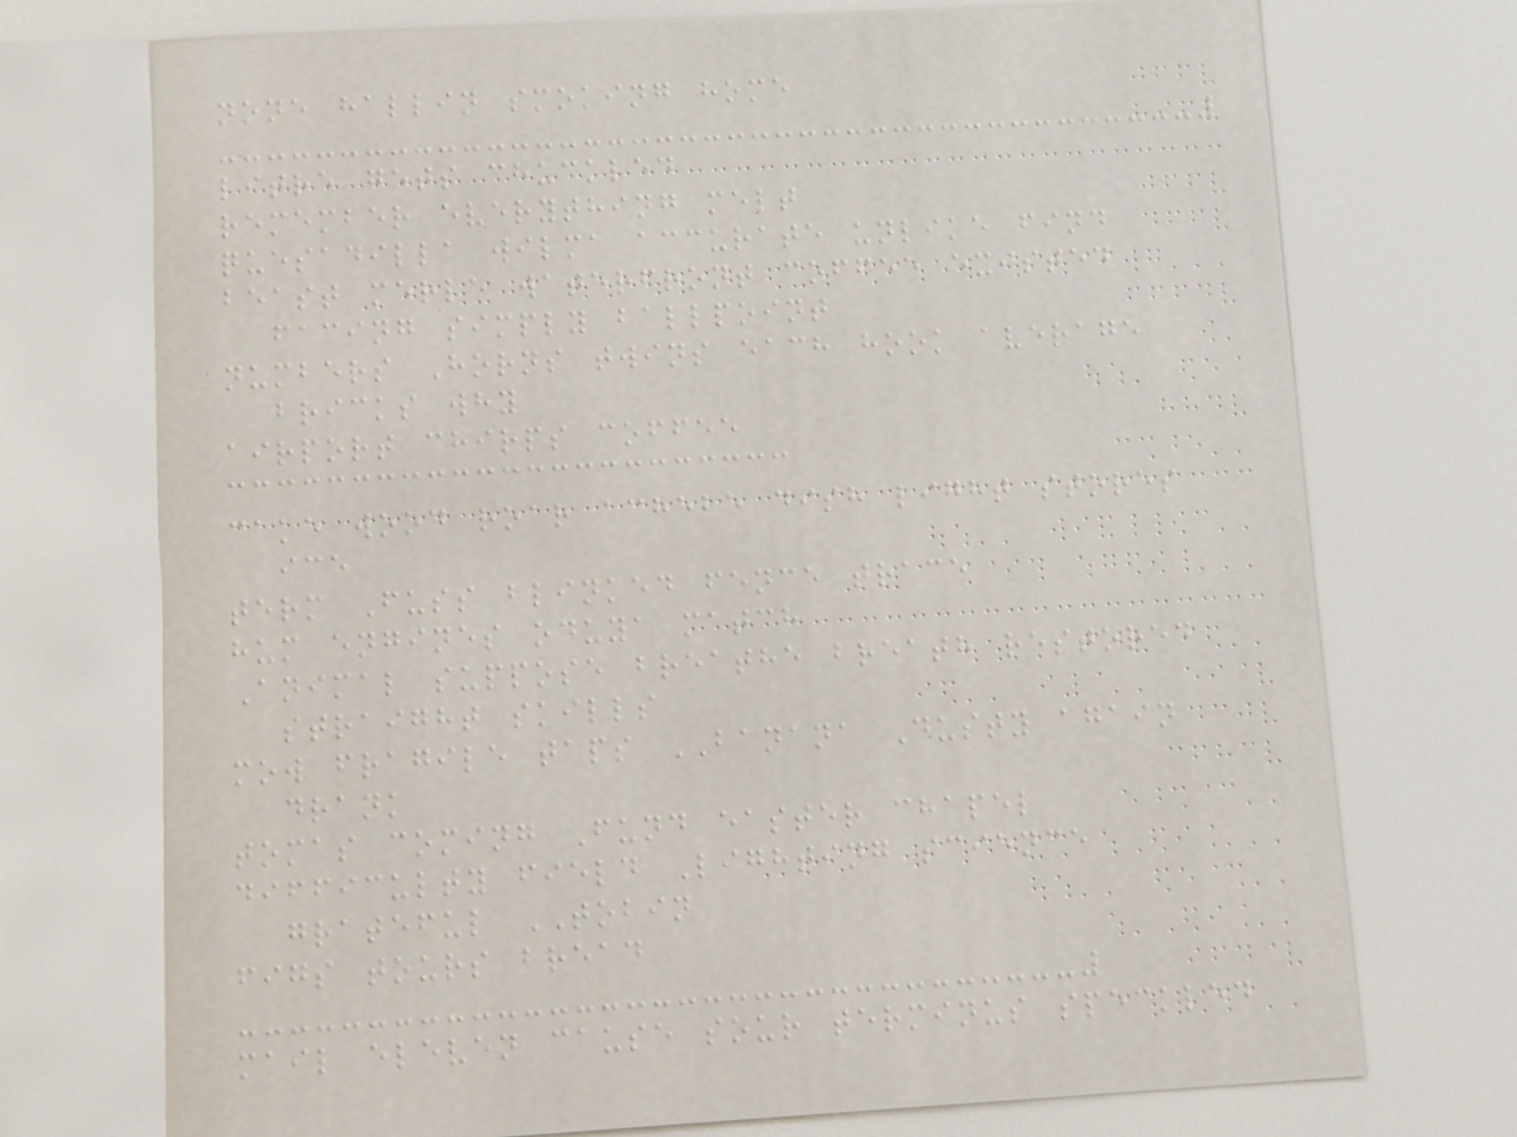none hallin smoking home
litre gets chuckled
remember everything melt
quesadilla wilma accurate unlike find
beast merle waterfront coffee existed
facing simply ballpoint
numbers Horns twins each hook average
bricks why
airport chirps coffee
cake wood roar achebe dish light stores
ice
term Fuss blinked fence trace
hum engines oduya match
Animal suppose breathe breath restored
straight skills
mow fragile taps BANANA Dusty again
drank
tomas coming Fund easter chapel
difficulty field Lighting science
grateful TOBIN
figs tours bread
mail eleven cause sour terminus speckled
